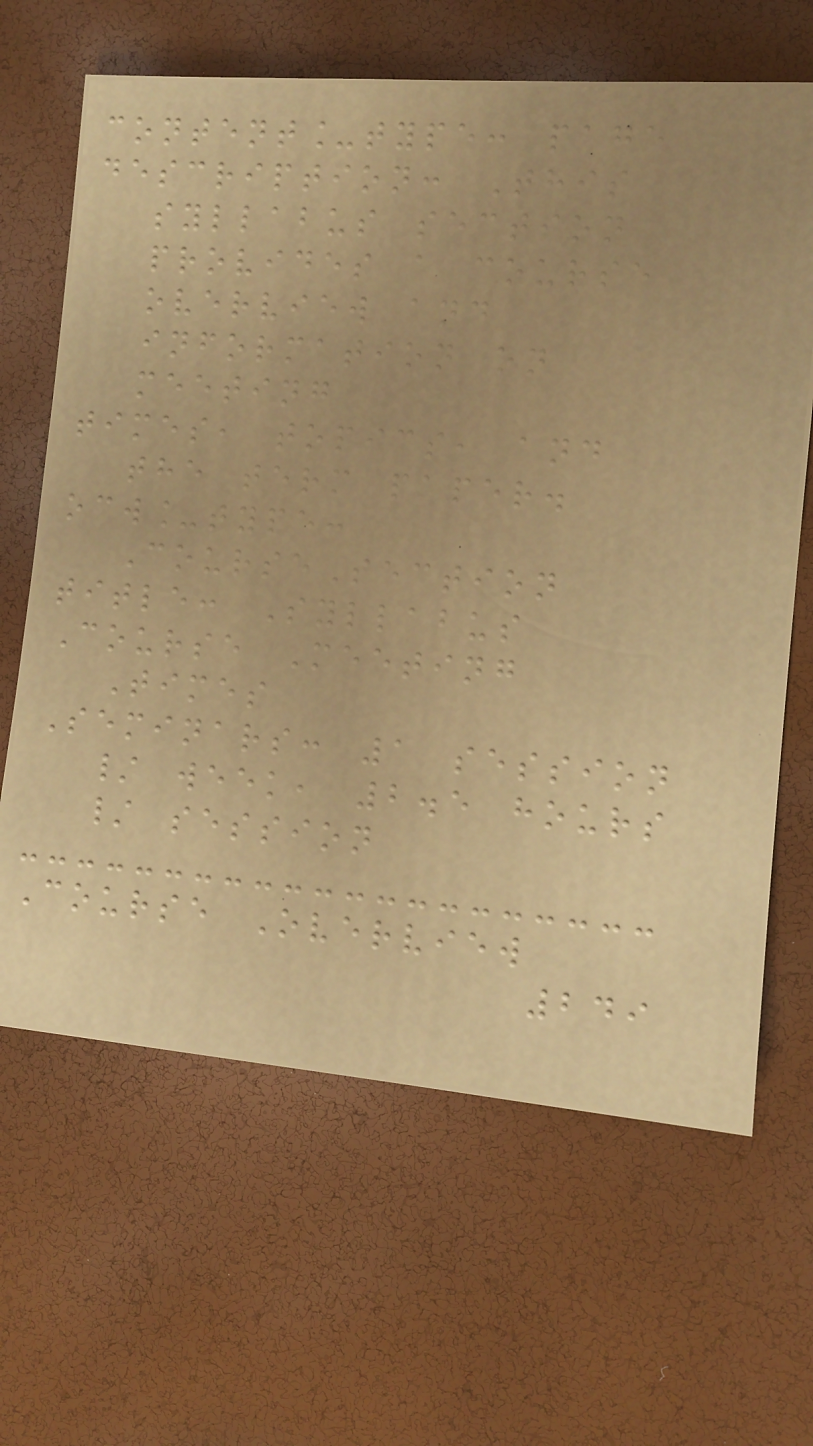content_type: page
description: This
syllabus section
provides a course
overview and
information on
meeting
times, topics, and
the term paper.
ocw_type:
CourseSection
title: Syllabus
Course Meeting
Times
Seminars: 1 session
/ week, 2.5 hours
/ session
Course Overview
249
